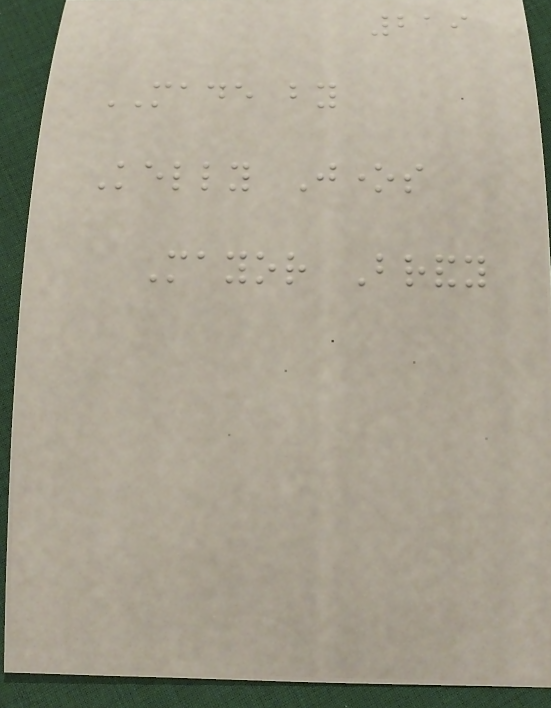219
MADE by
Kelly Jones
Mayor Brandy
